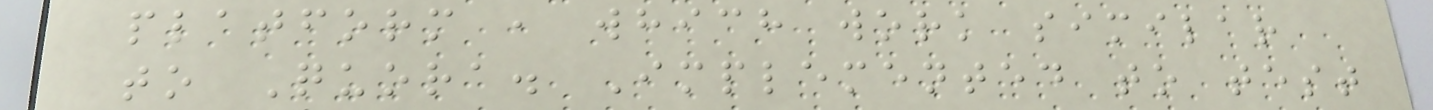platform , which work similar
to Quora. Implemented to test
